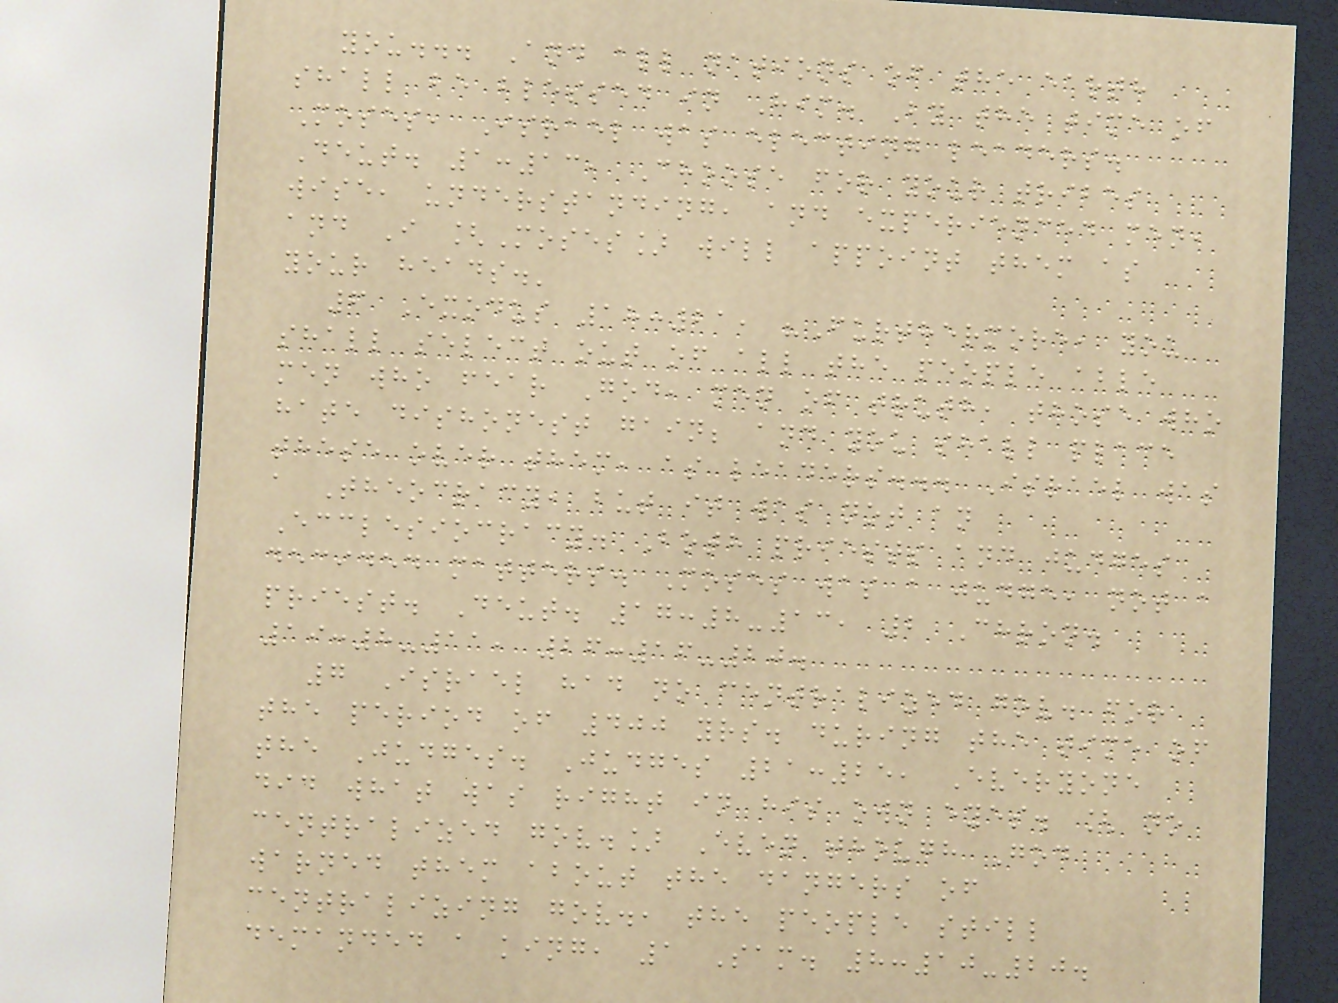you... And all nations of the earth
shall be blessed in Him. By the time of
Moses, Israel was electing leaders.
Deut. 1:13, Choose for your tribes
wise, understanding, and experienced men,
and I [Moses] will appoint them as
your heads.'
6 Exodus 18:21, "Furthermore, you
shall select out of all the people able
men who fear God, men of truth, those who
hate dishonest gain; and you shall place
these over them, as leaders... Israel was
a Theocracy, but it was not an
Ecclesiocracy. Both priests and judges
decided matters. Moses was a judge, not a
priest. Deut. 17:8-13, 2 Chron.
19:8-11, 26:16-20.
7 Israel had no centralized gov. for
the period of 400 yrs. during the time of
the Judges. Judges 21:25, Everyone
did what was right in his own eyes. [ no
centralized gov.] Even though God
warned them about the dangers of
centralizing gov., the people still
demanded a king, 1 Sam. 8:10-20.
